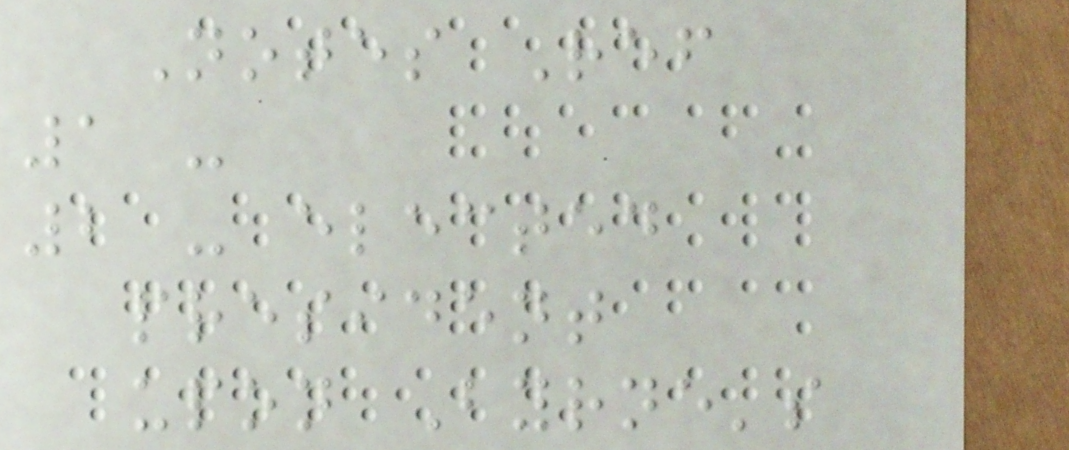Notes Ref
1 -
2 - elected
president
upon Byrne's
